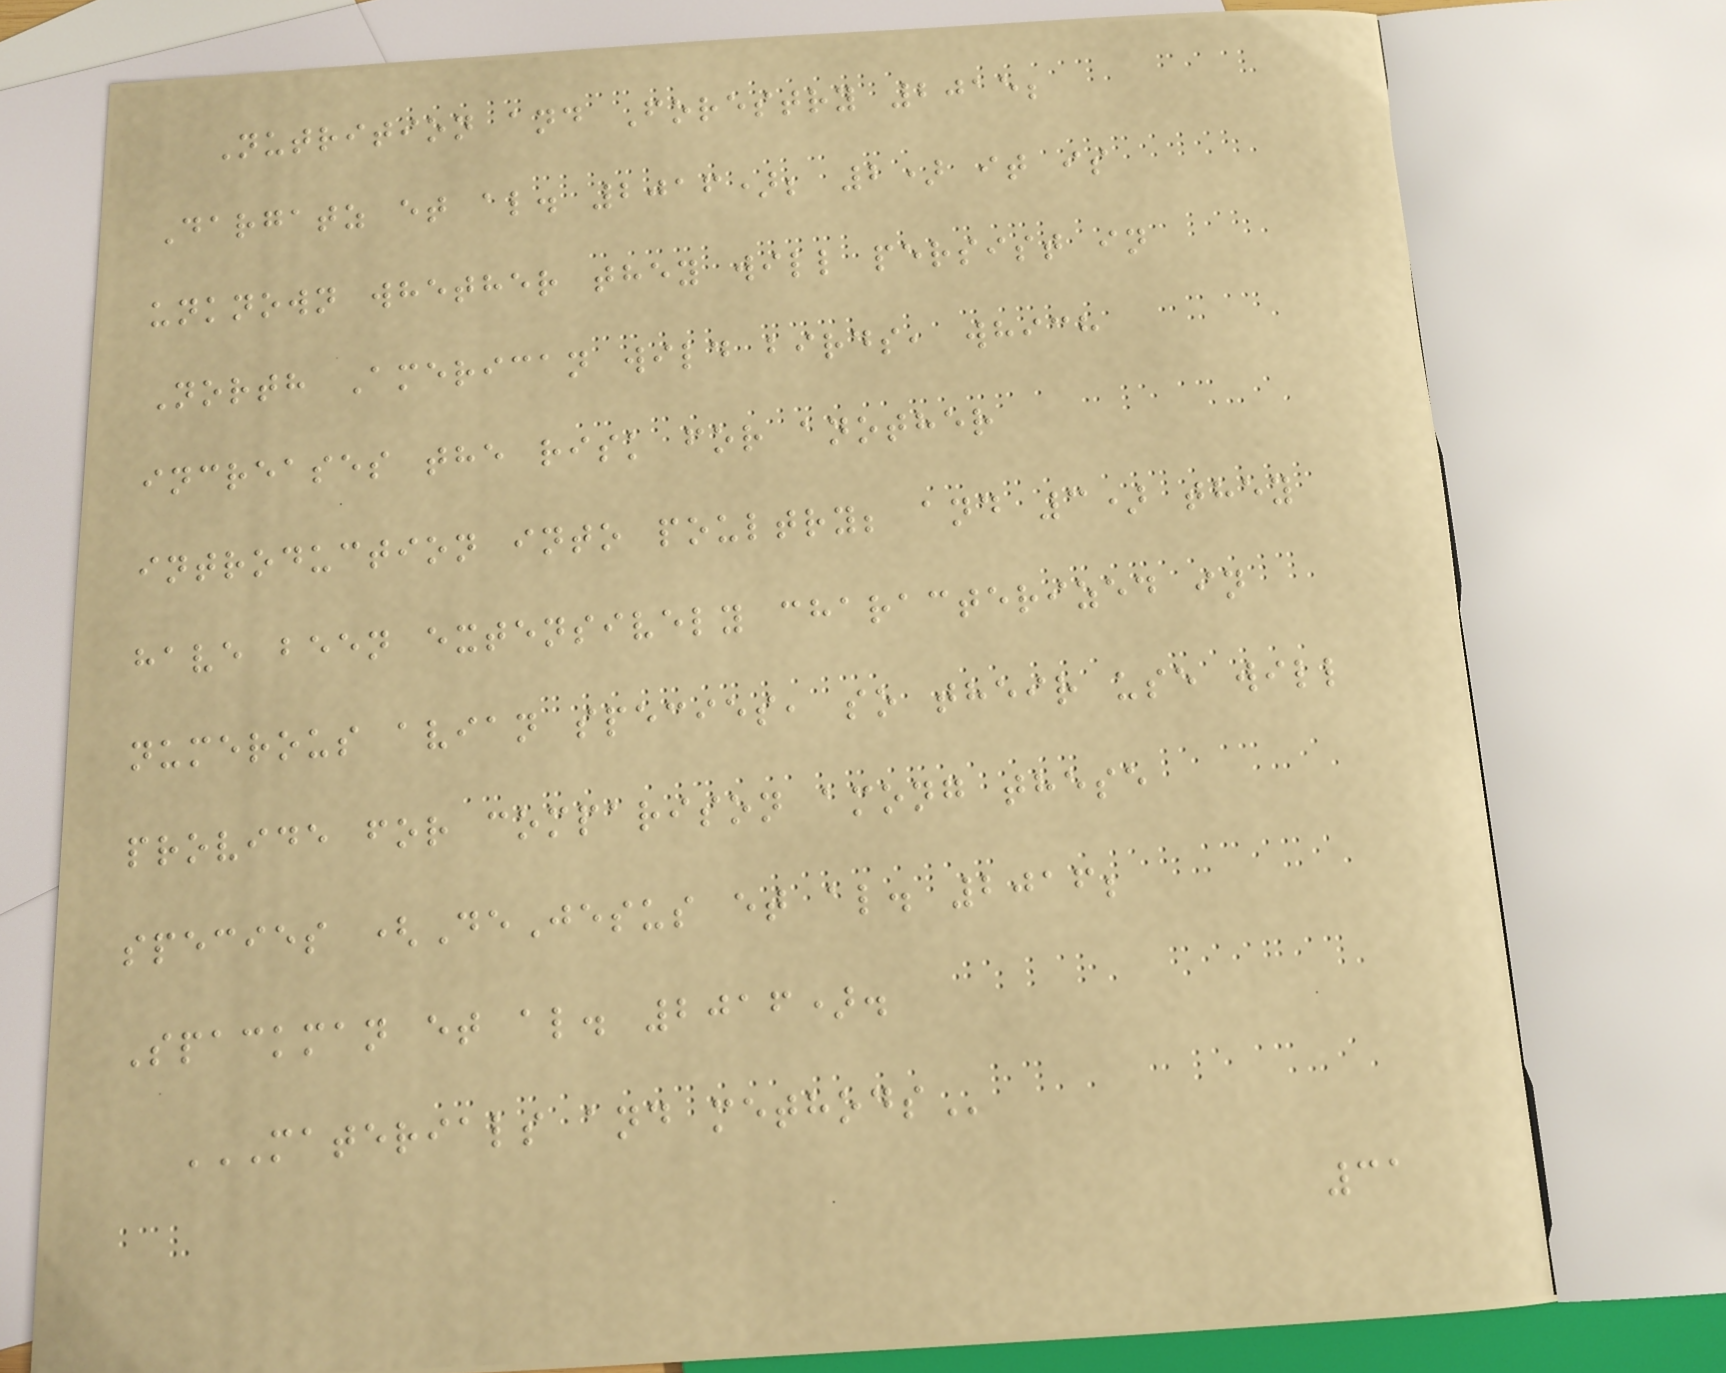Nutrition and Forestry 2015;
Dargatz et al. 2016); 2) it is
unknown whether they will persist in
North American wild birds, which
increases the risk for another
introduction into poultry; and 3) they
have been extensively characterized in
numerous avian species, so their use will
provide for comparison among these
species (DeJesus et al. 2016;
Spackman et al. 2016).
MATERIALS AND METHODS
31
